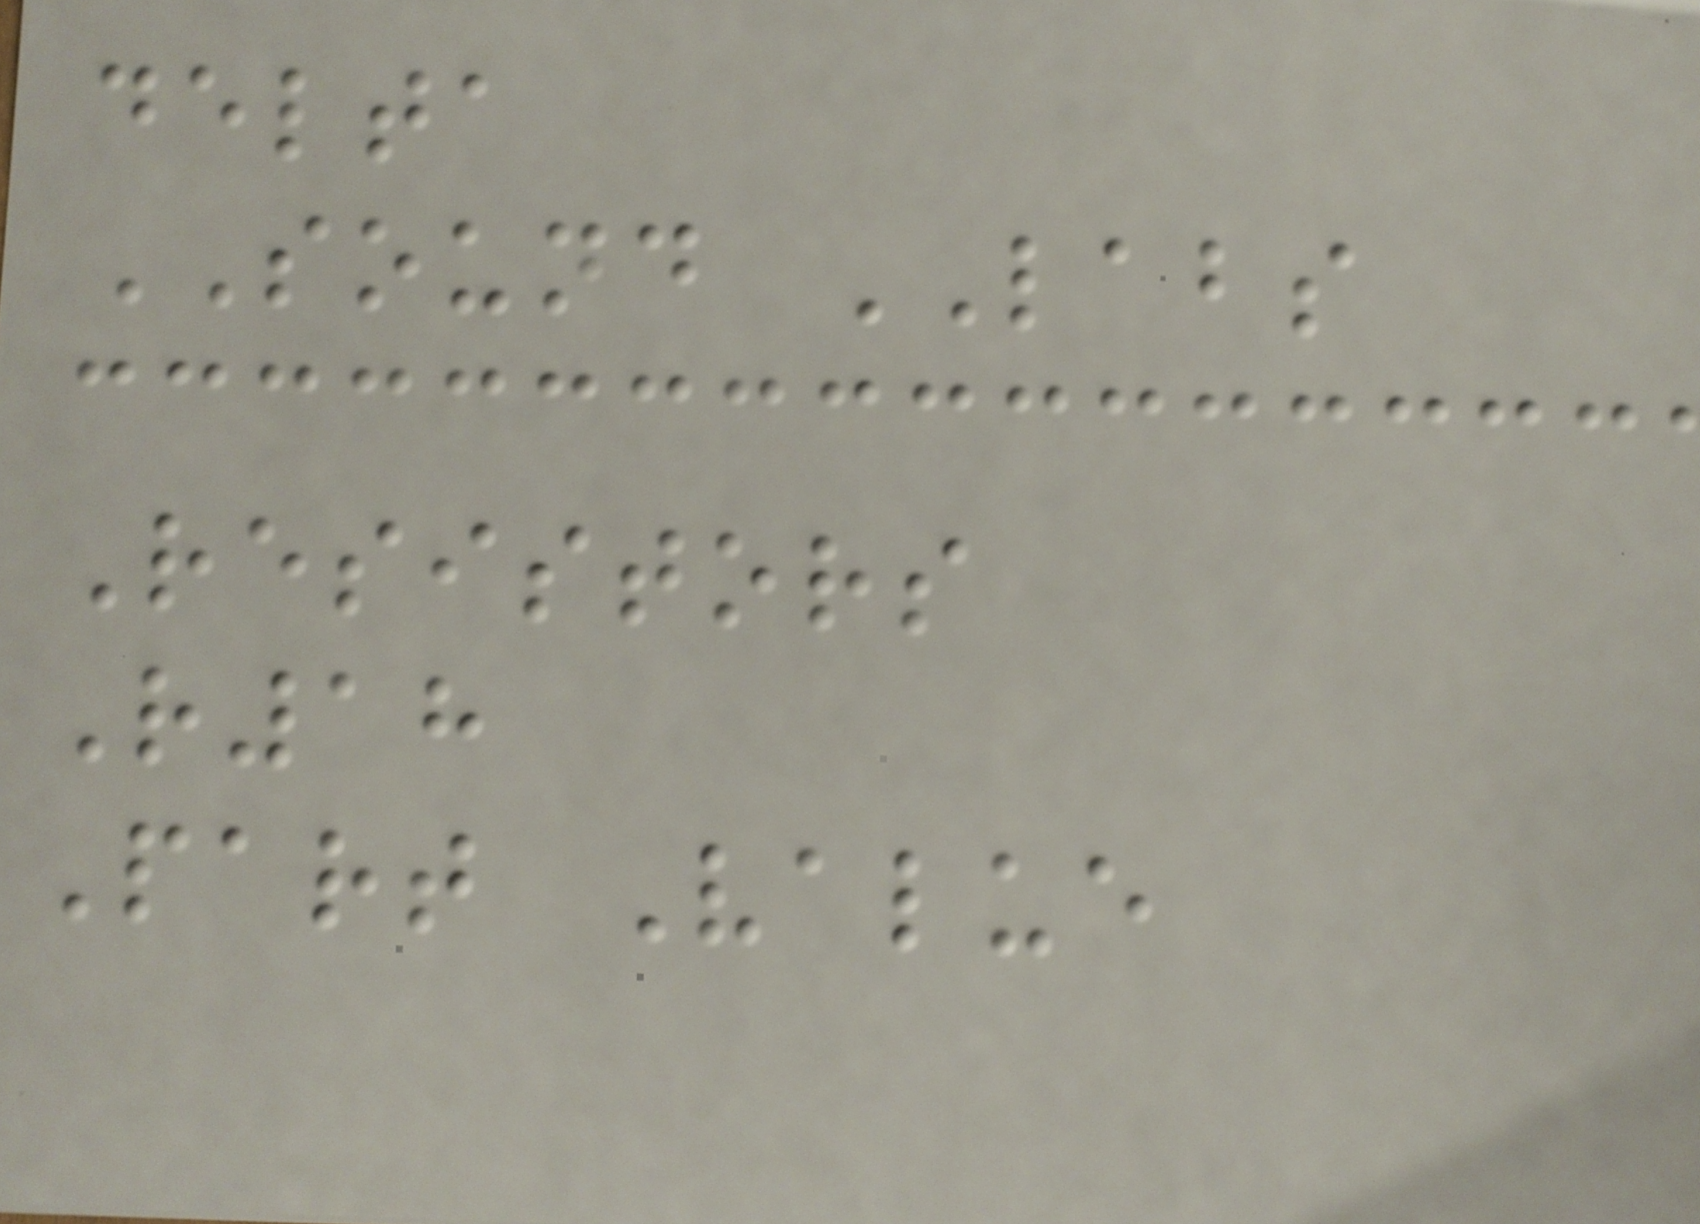delta
SOUND LABS
Resistors
R18
Part Value
